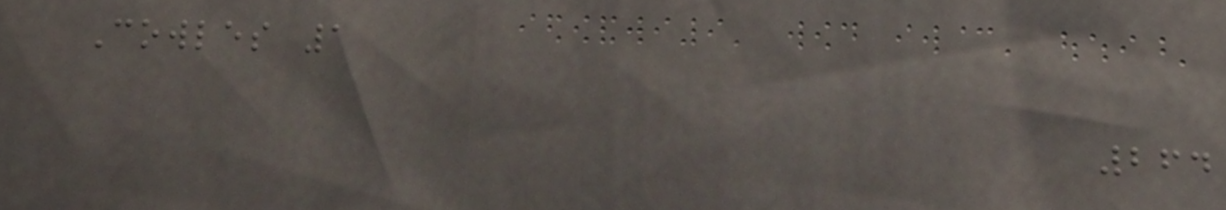Cowles 1
264
